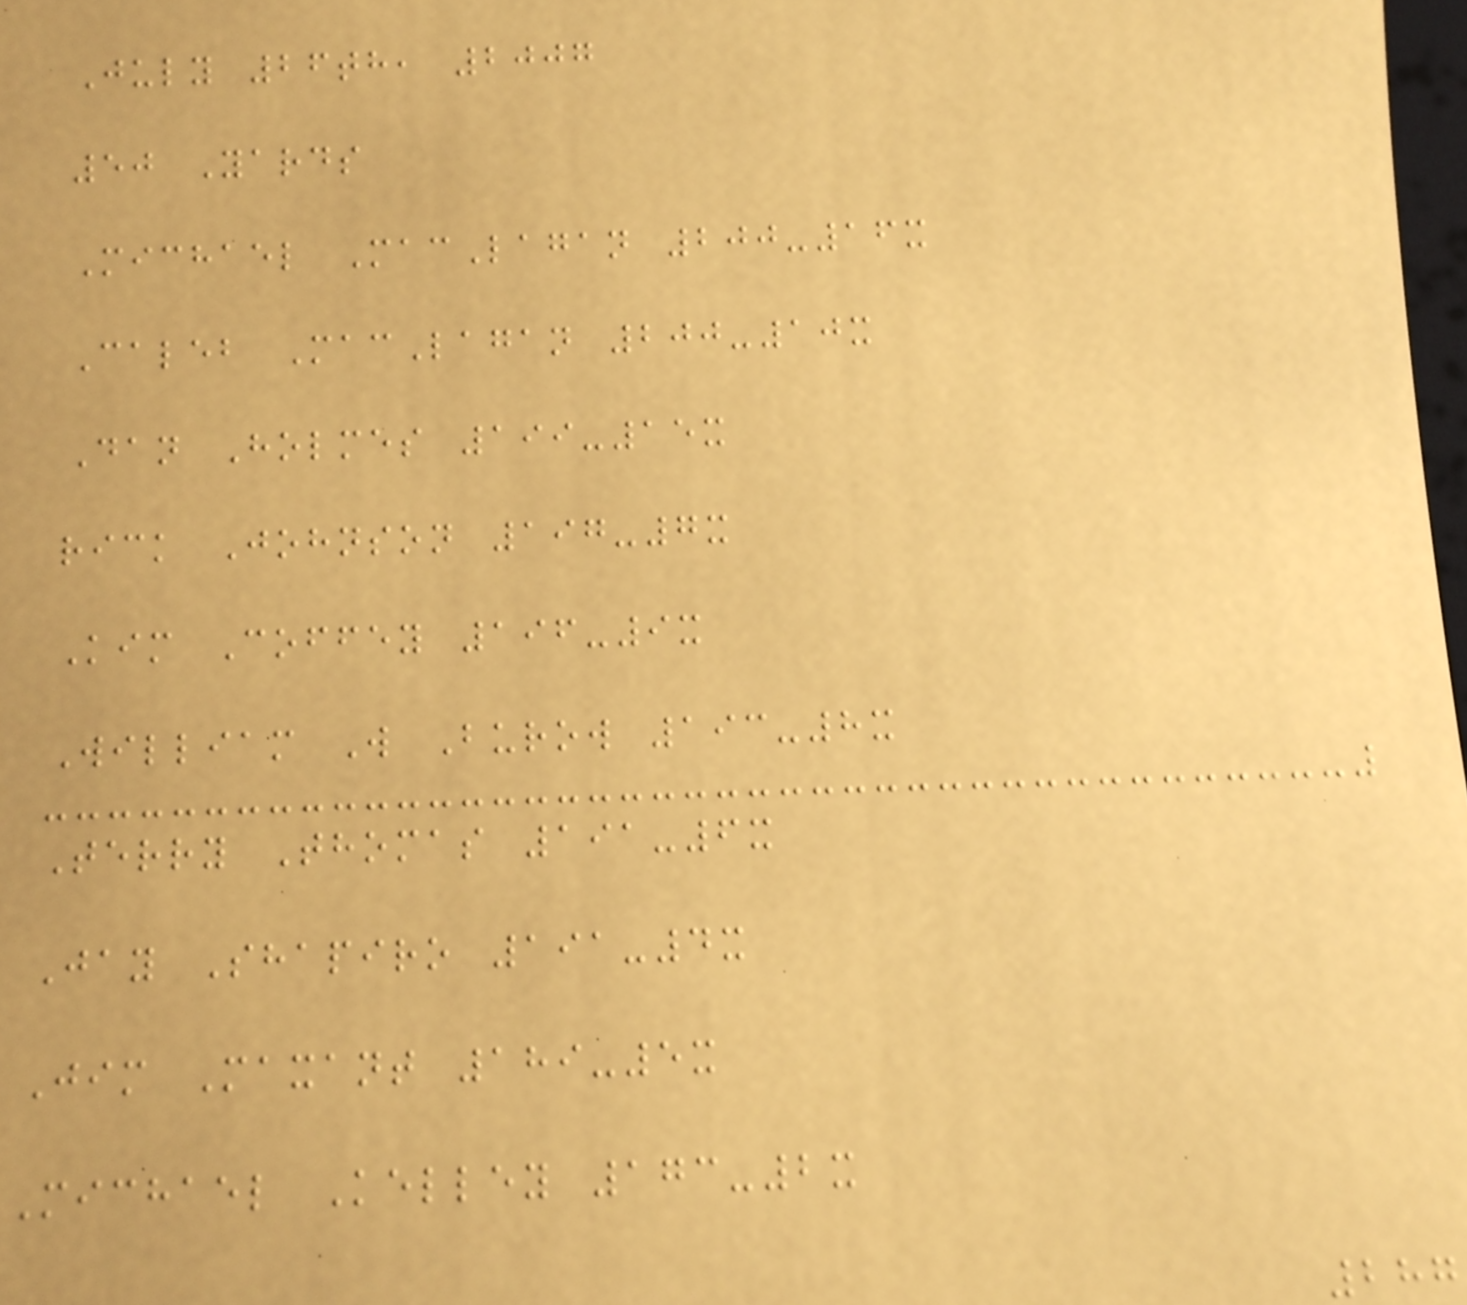July 26th, 2007
50 Yards
Michael MacLagan 200-16x
Caleb MacLagan 200-10x
Dan Holmes 199-15x
rick Johnson 197-7x
Kim Coffey 196-9x
William W Burow 193-8x
Terry Thomas 191-6x
Jay Shapiro 191-4x
Jim Maxant 189-5x
Michael Kelley 173-2x
287
